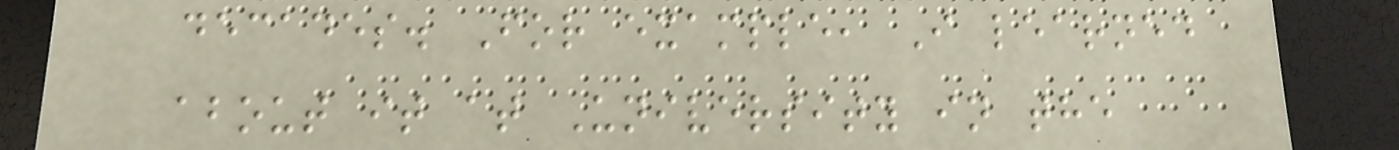decades. For example, I learned
about it at University in the
